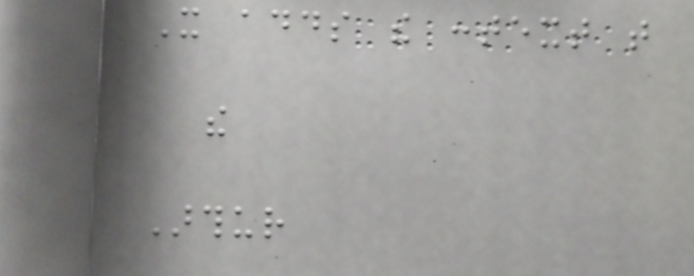It adds the context that
the
Arthur
